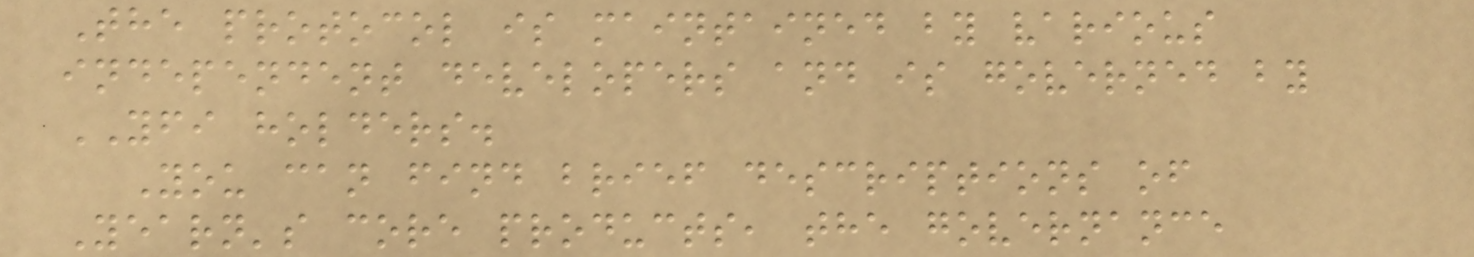The protocol is maintained by various
independent developers and is governed by
YFI holders.
You can find brief descriptions of
Yearn's core products, the governance
